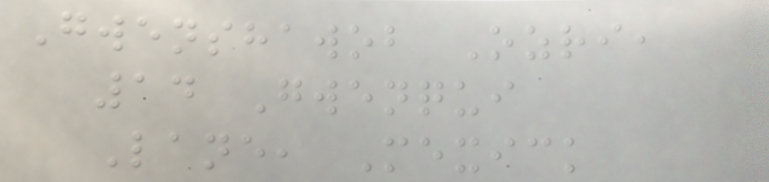Gwenshawob Ozri,
14 Gwenqui
Lane, Mexick
